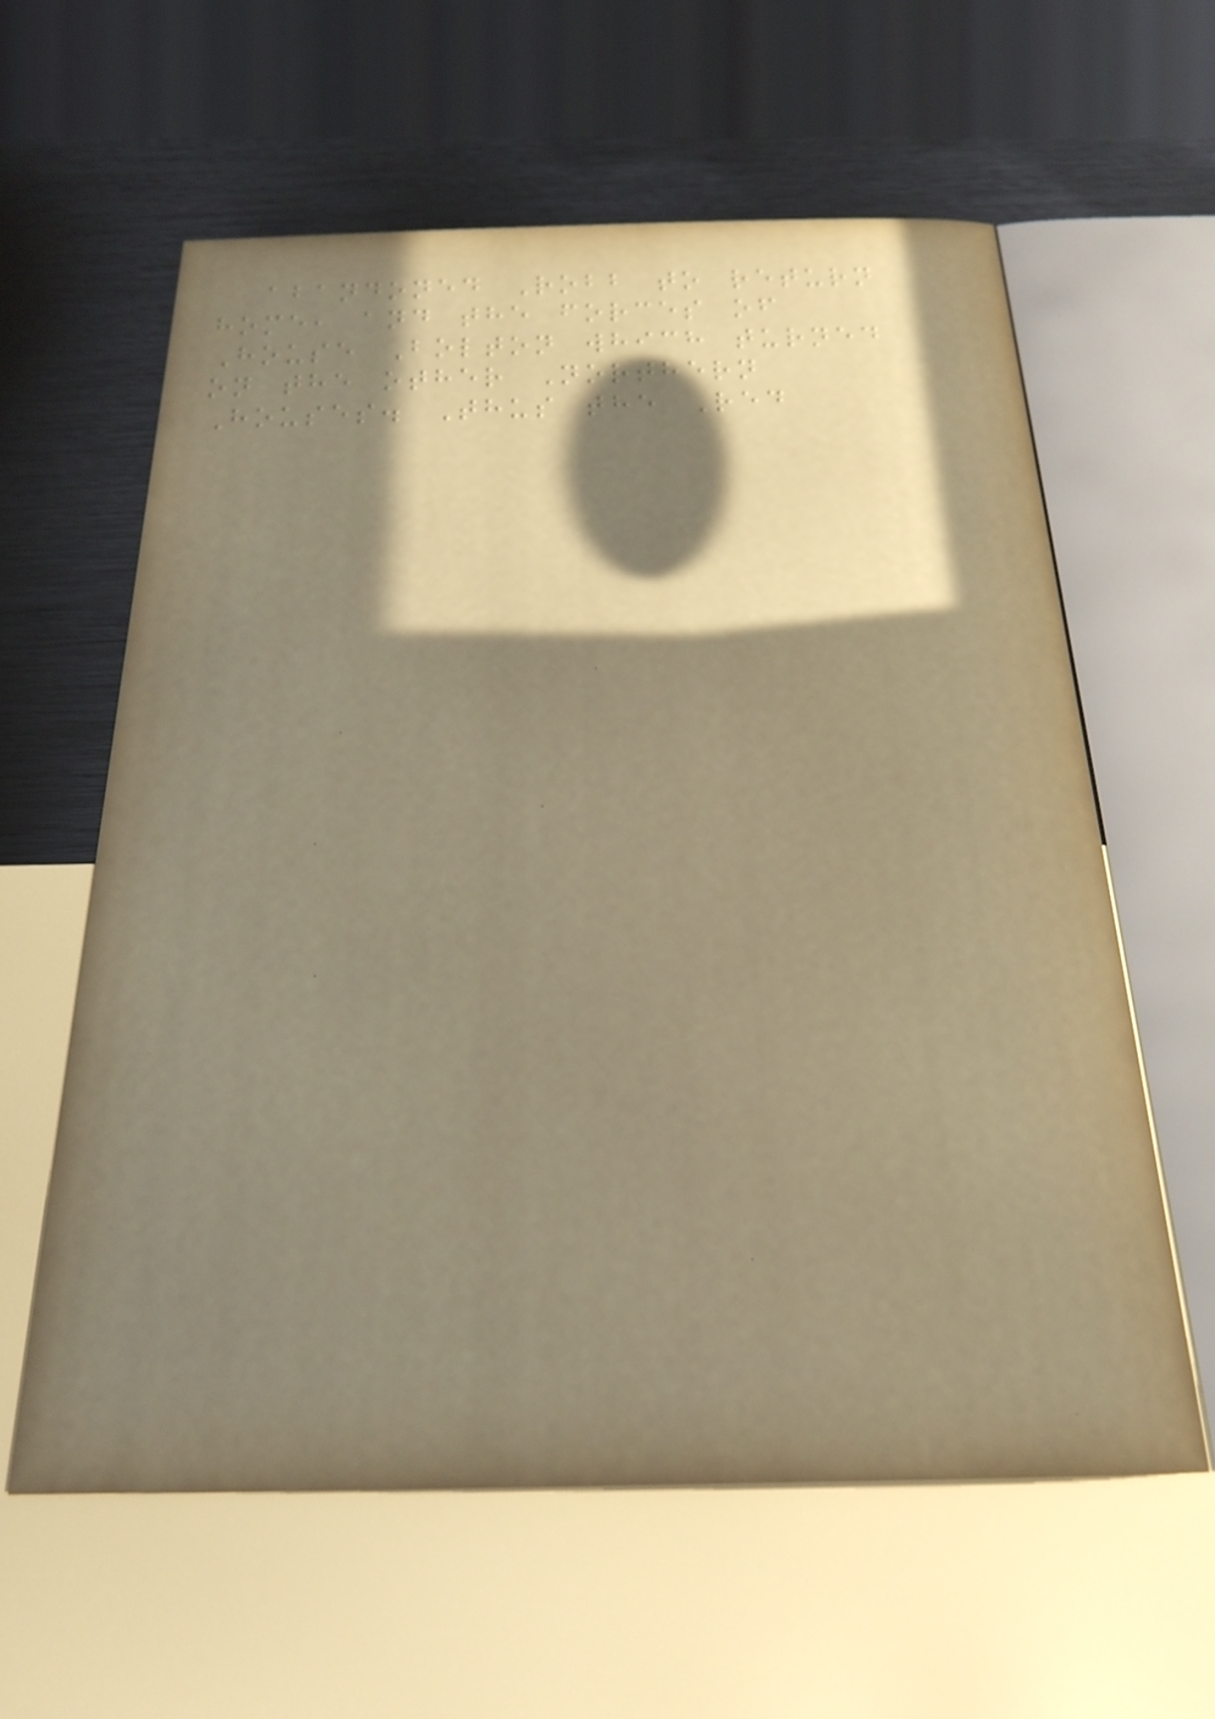abandoned Robb to return
home, and the forces of
House Bolton which turned
on the other Northern
Houses. Thus the Red
